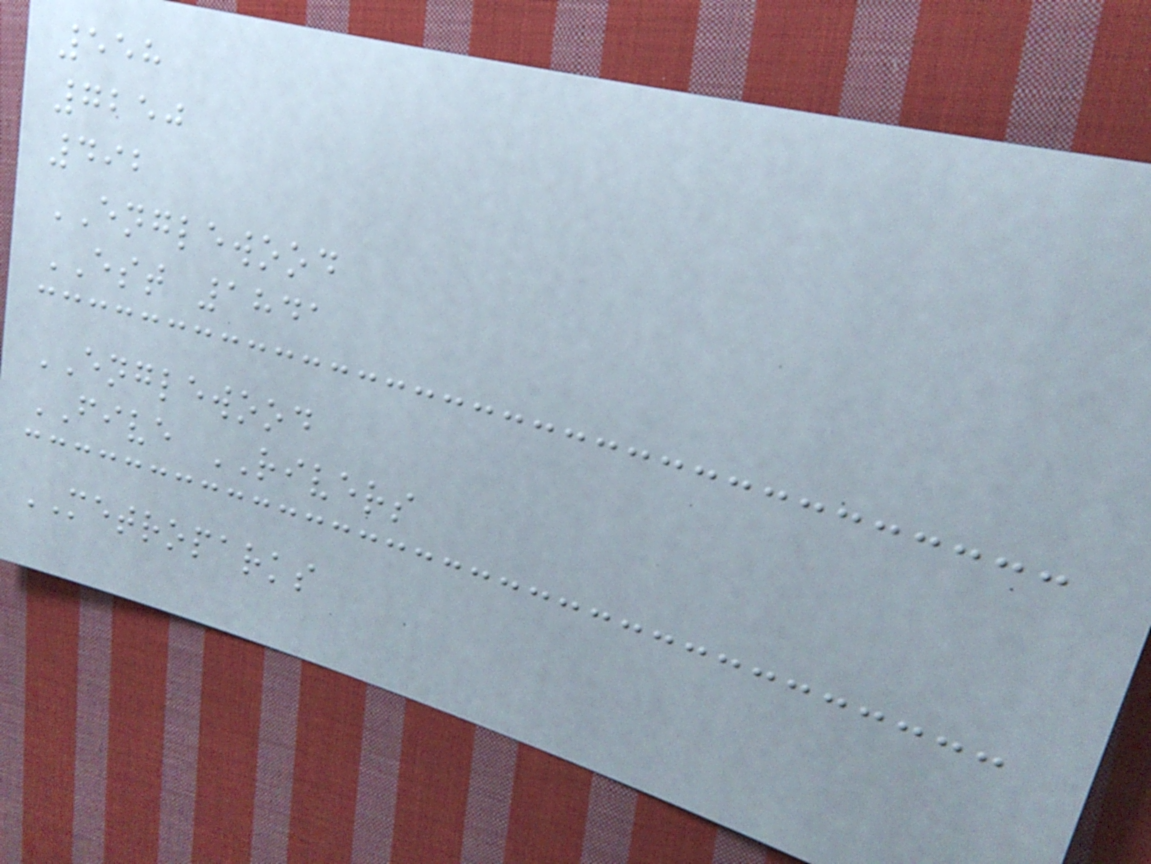558
7250
492
ENGLEWOOD
EST 1841
ENGLEWOOD
FIVE RIVERS
METROPARKS
